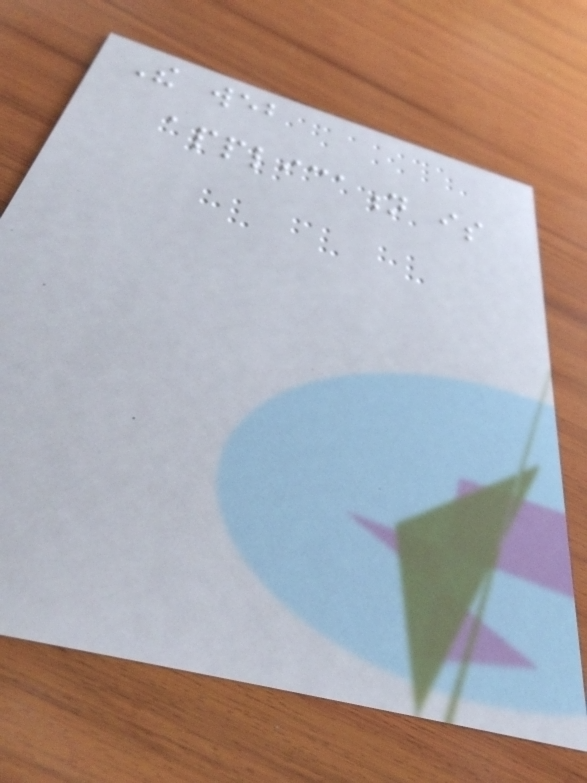The web
application is
